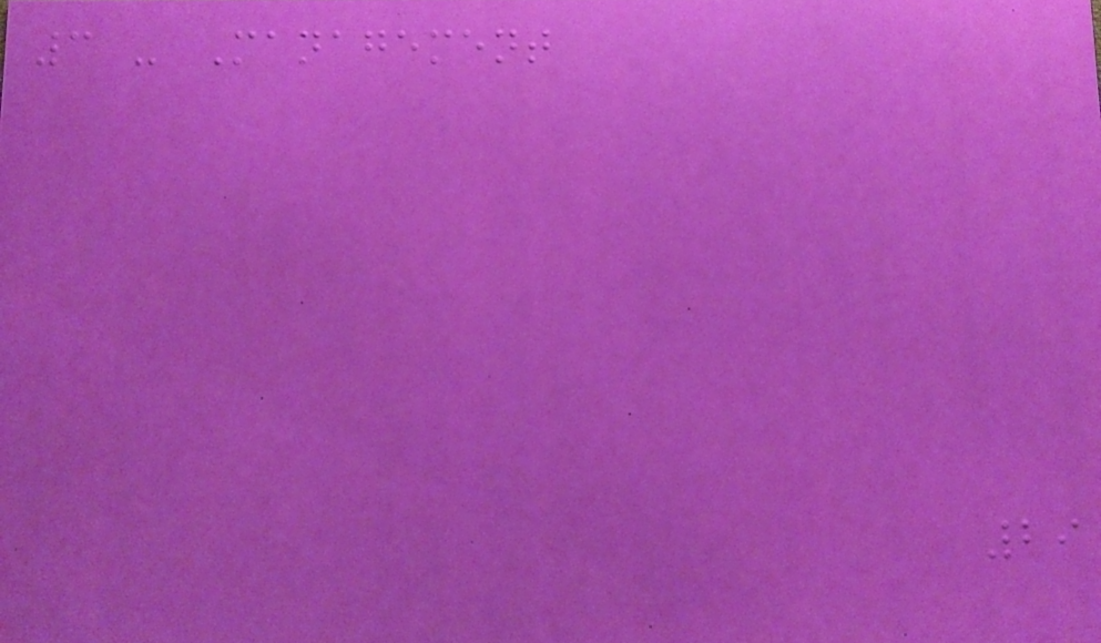3 - Management
29
